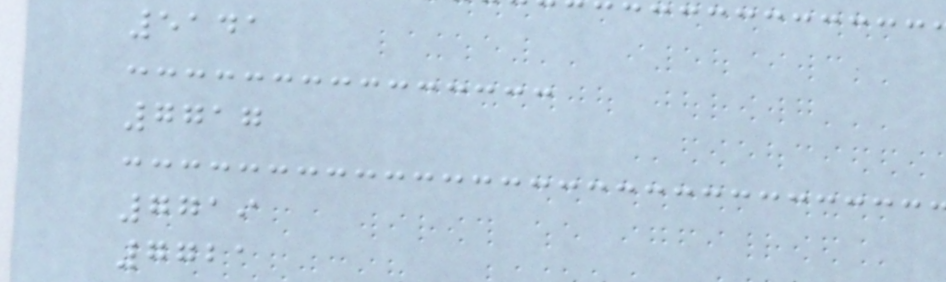5141
7717
7719
7721
